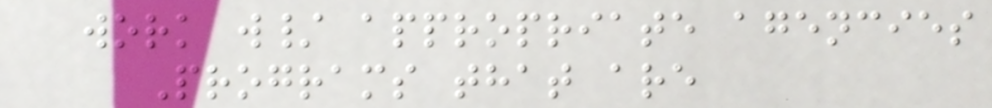work w/ appropriate agencies
Programs that are
